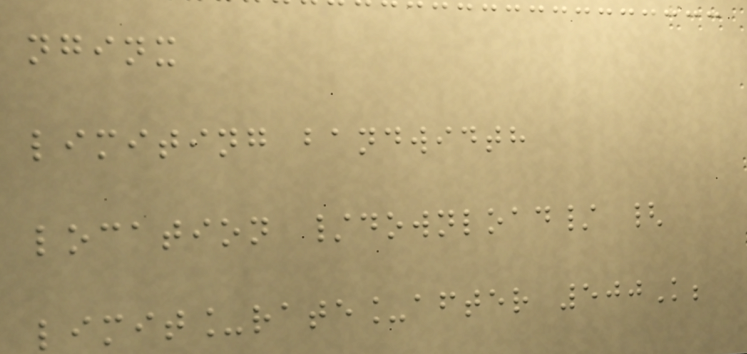nginx
limiting bandwidth
location /download/ {
limit_rate_after 500K;
